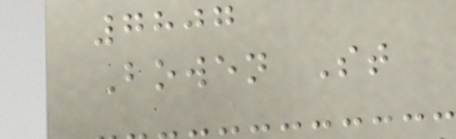7807
Bowen St
